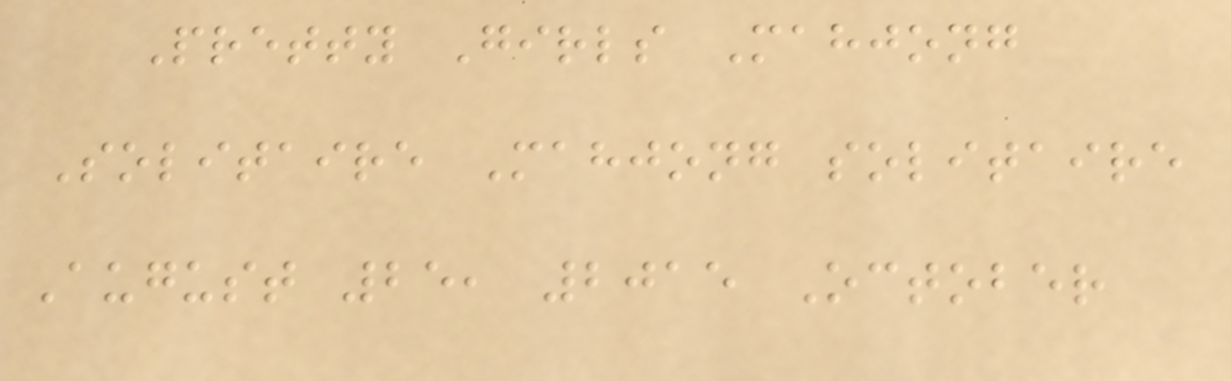Pretty Girls Mahjong
Solitaire Mahjong solitaire
August 25, 2015 October
